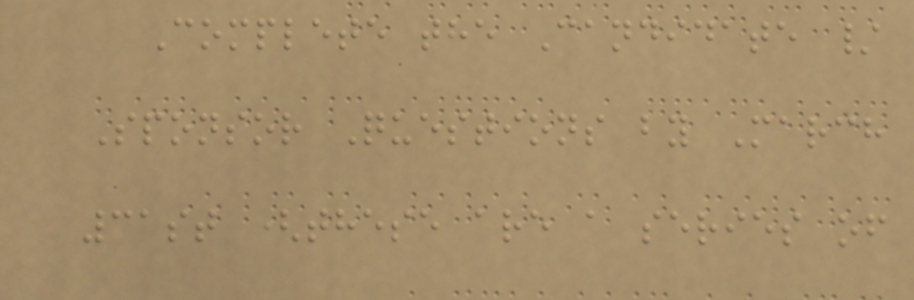Complete the Candidate /
Sponsor Questions by March
31st (these are a series of
